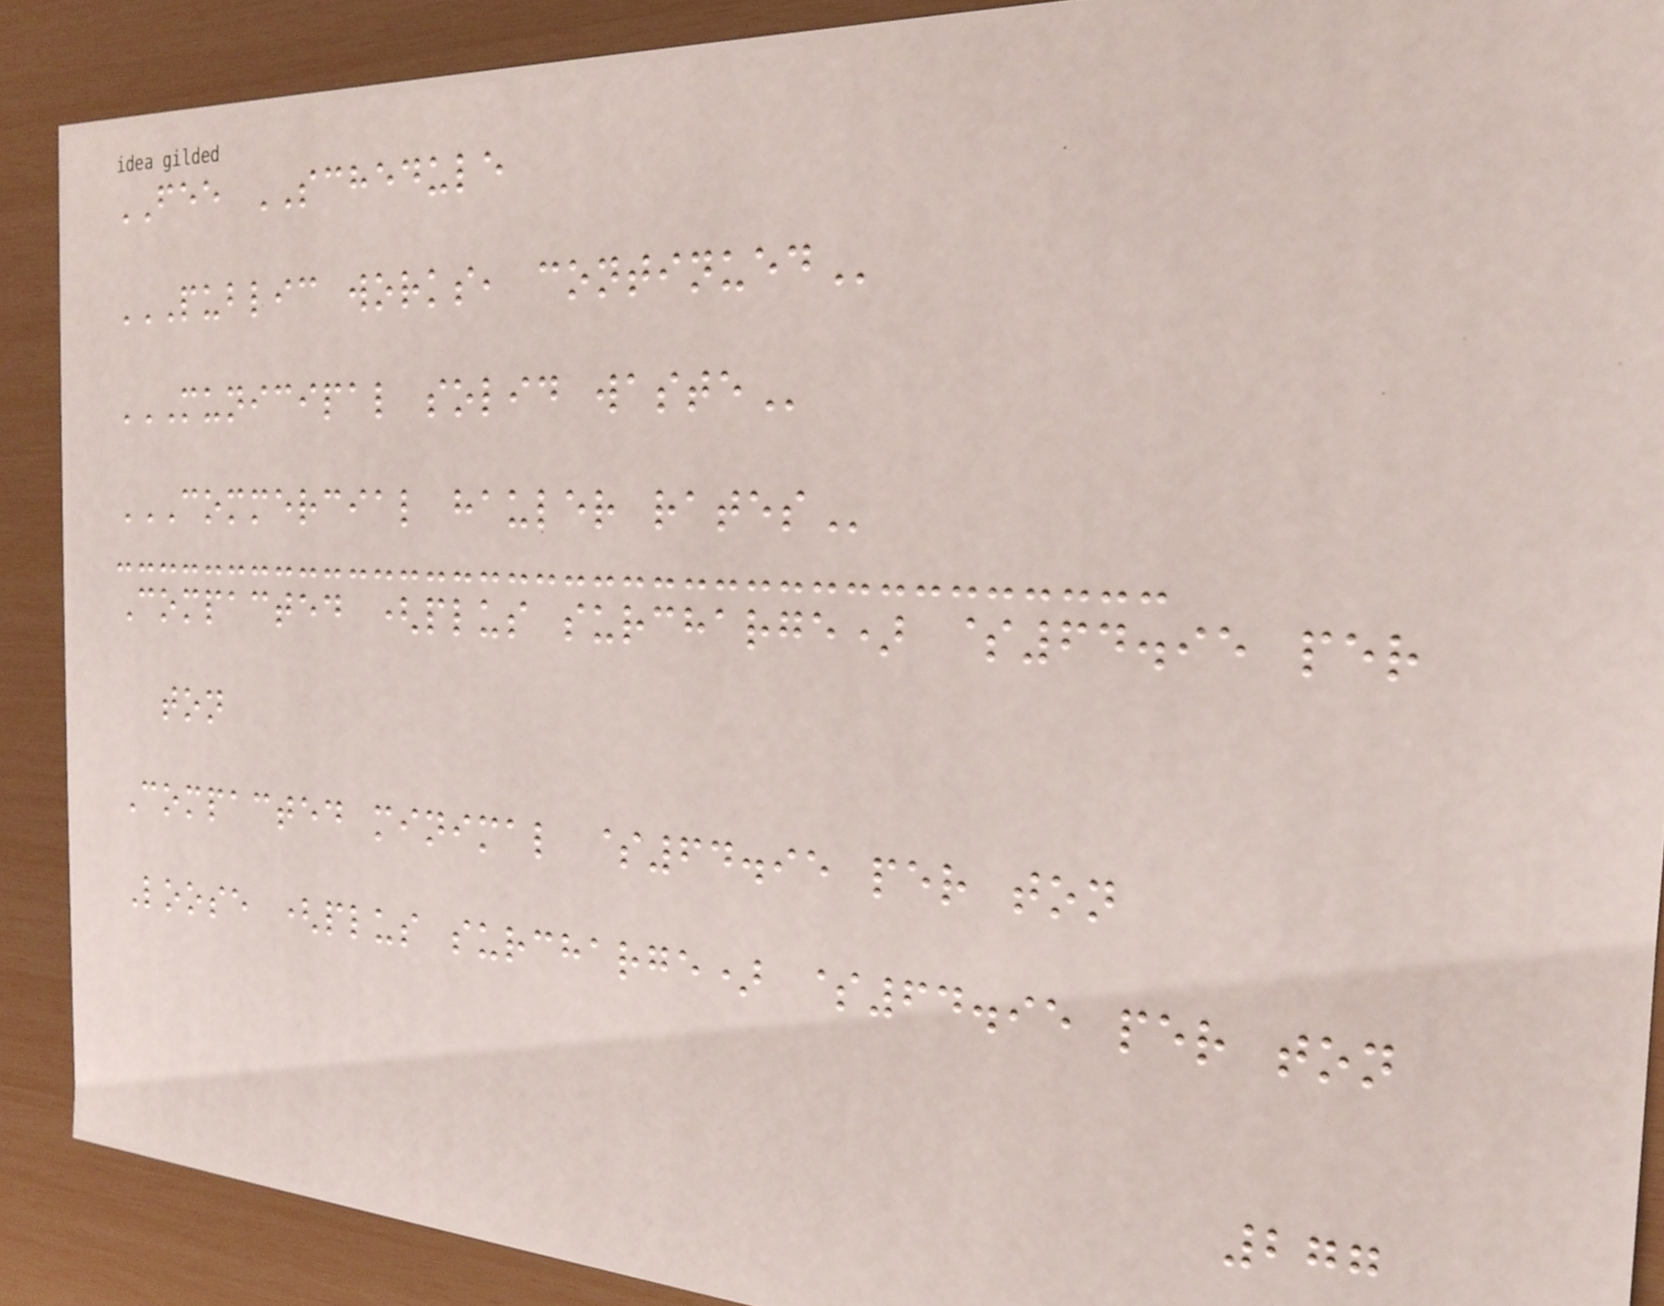FEE SCHEDULE
PUBLIC WORKS, CONTINUED
MUNICIPAL SOLID WASTE
COMMERCIAL HAULER RATES
Compacted (plus surcharge) $64.95 per
ton
Compacted minimal $64.95 per ton
Loose (plus surcharge) $64.95 per ton
277
